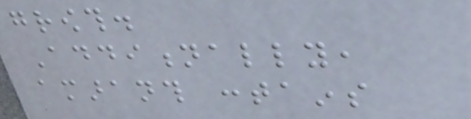growth.
Additionally,
amaranth contains
